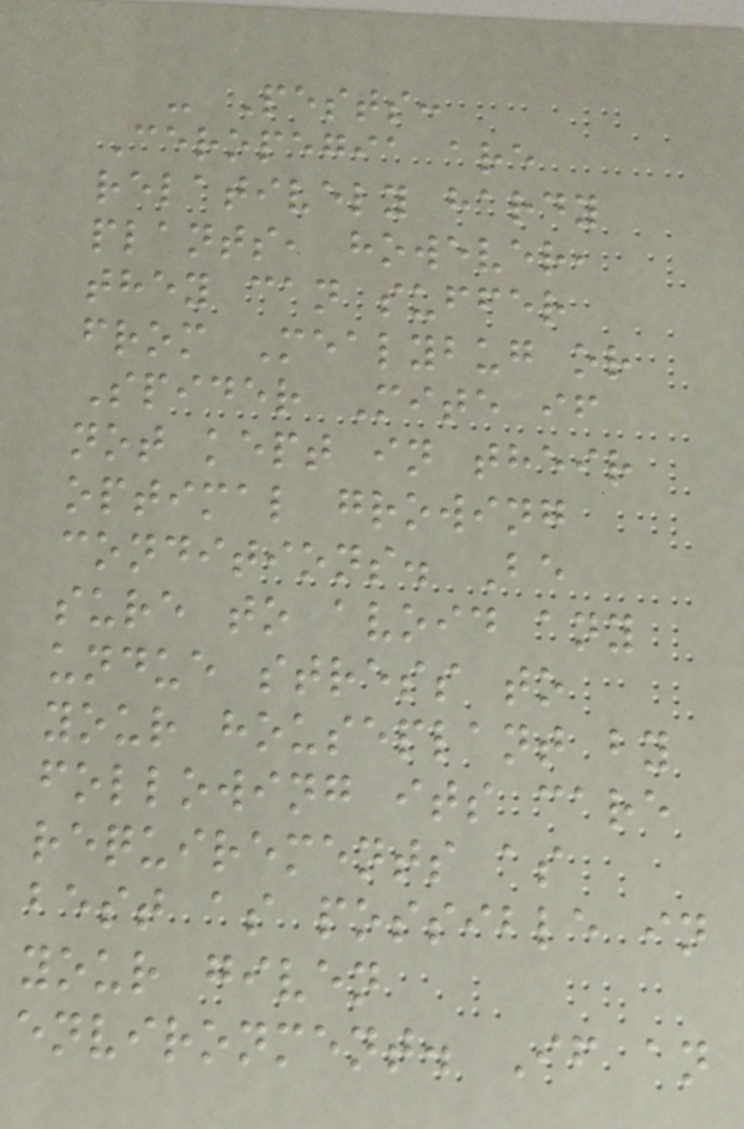- Pests:
Ceropegia are
relatively hardy
plants, however,
they can suffer
from Mealybug or
Spider Mite if
not kept in their
optimal growing
conditions. Be
sure to avoid any
undue stress to
your houseplant by
following its care
requirements as
best as possible in
your given
environment. If an
